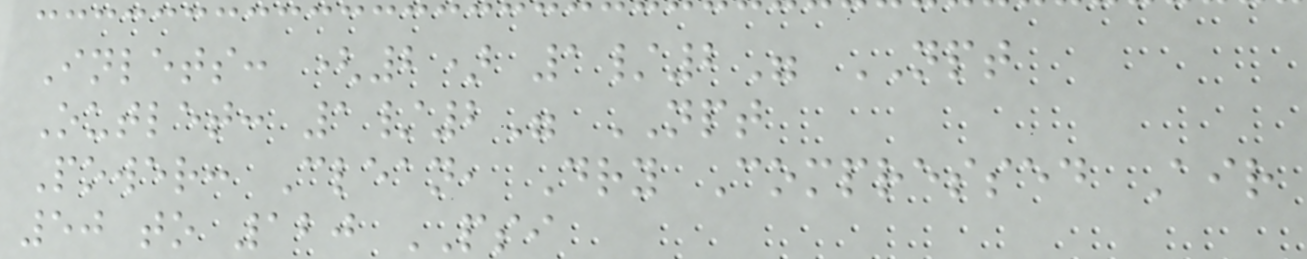Inlets: (2) 1/2" NPT
Outlet: 1/2" NPT
Power: Clean, Dry Compressed Air
50 to 120 PSI
